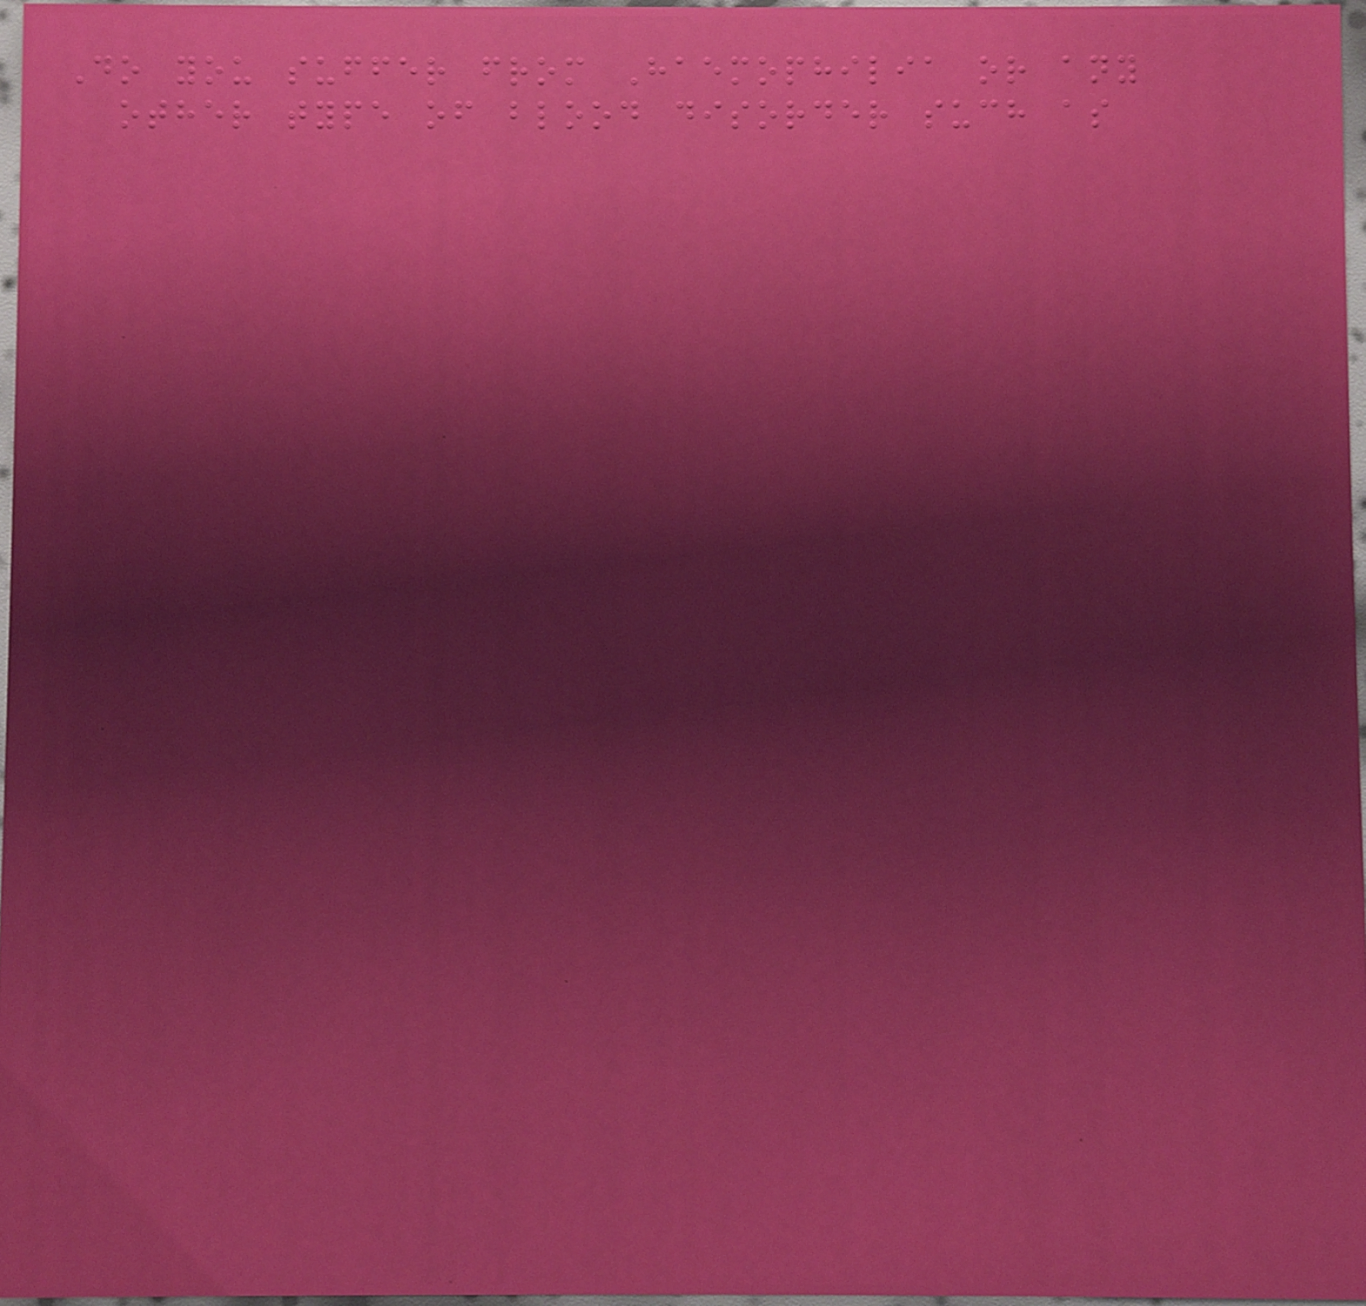Do you suffer from Haemophilia or any
other type of blood disorder such as
